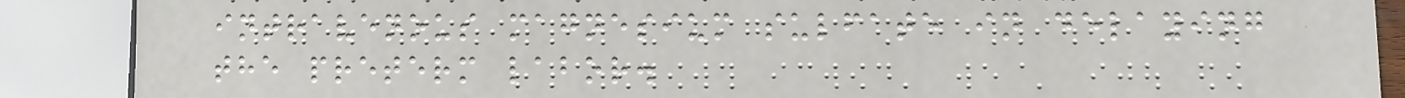intravenous magnesium sulfate in delaying
the preterm labor.
